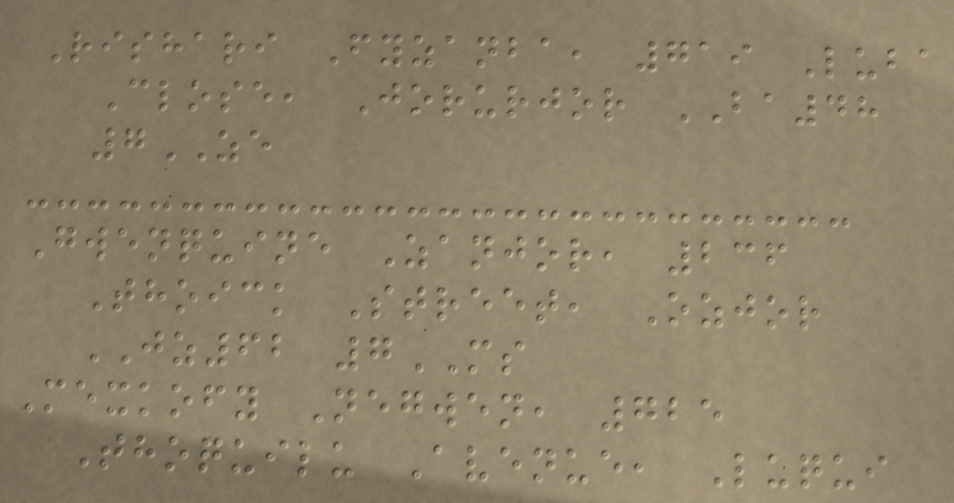Rishari Fyzanba, 719 Luba
Close, Jorurjor BA48
7ZE
Gwenquine Zanjor, 236
Thoick Street, Ozjor
JZ62 7MS
Mexkofy Negwen, 725
Thoquilu Avenue, Luqui
